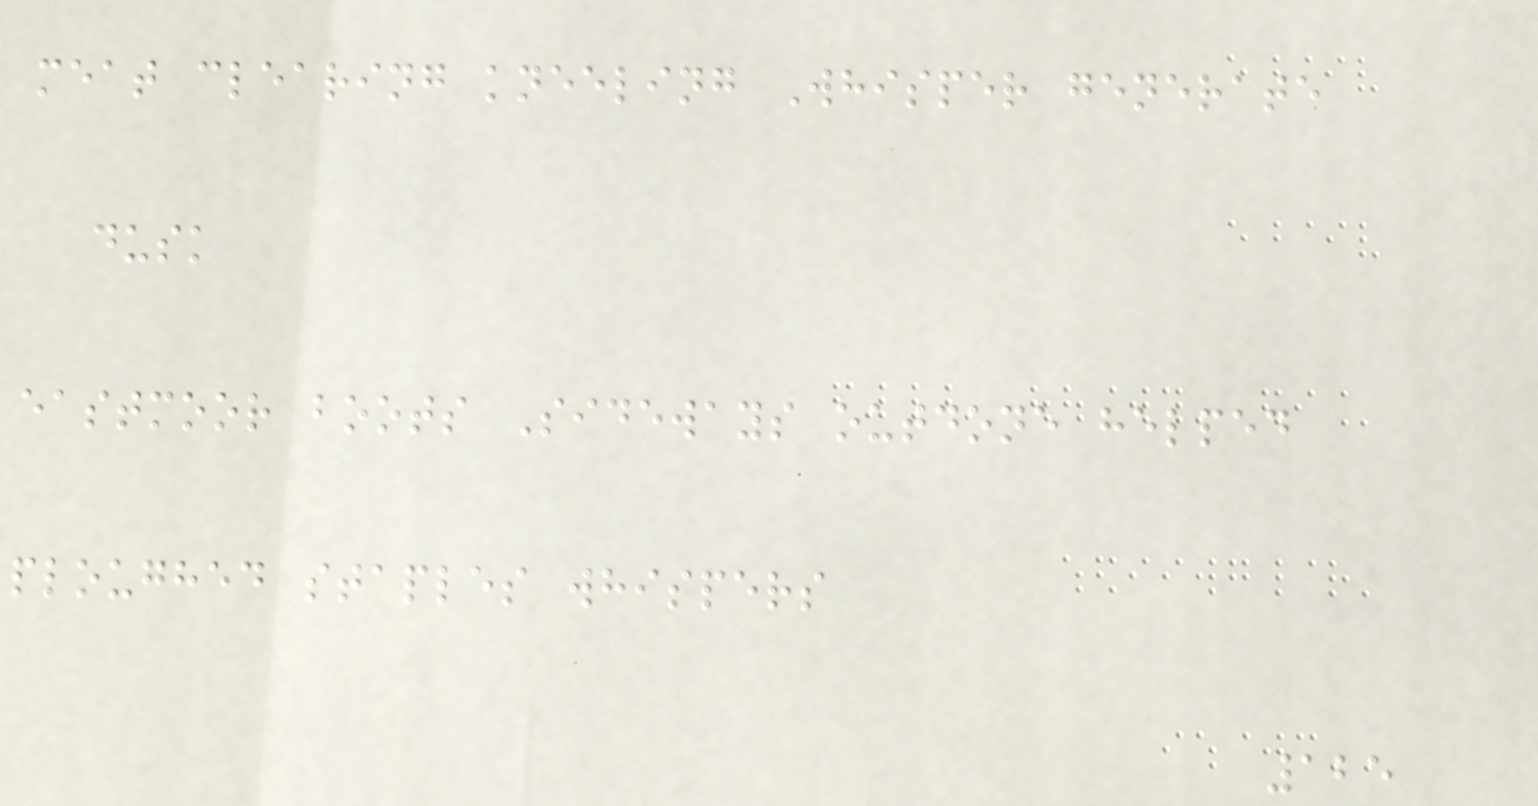meat clearing kneeling Whisper generate
dusk
eastmoor boots Sideways outdone helped
ploughed staples whispers
125
